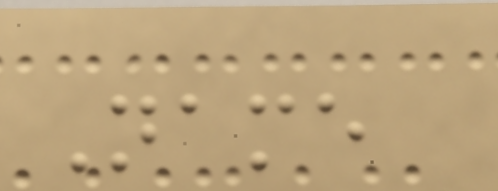Name
